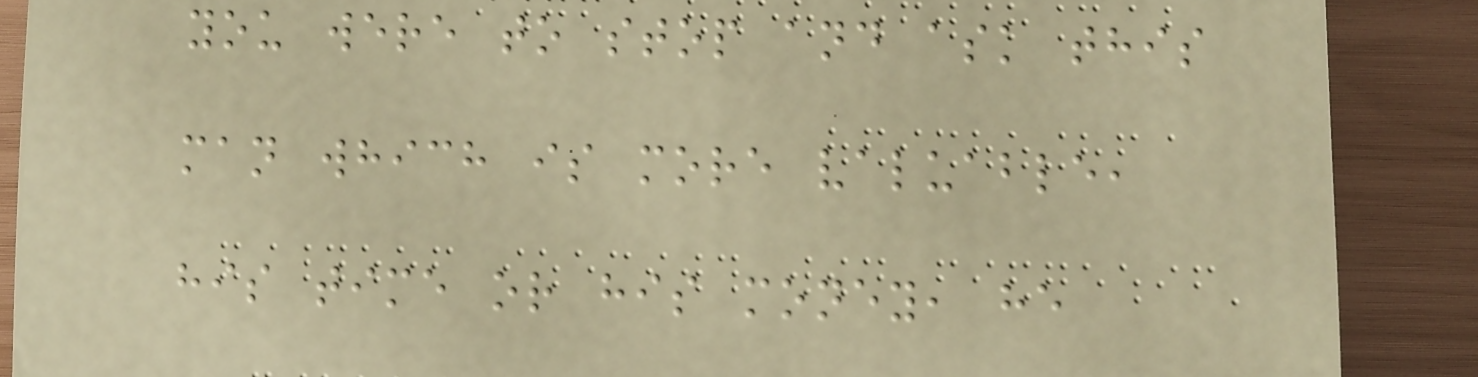you were to stop and ask this
man which is more valuable,
his time or his money, he
